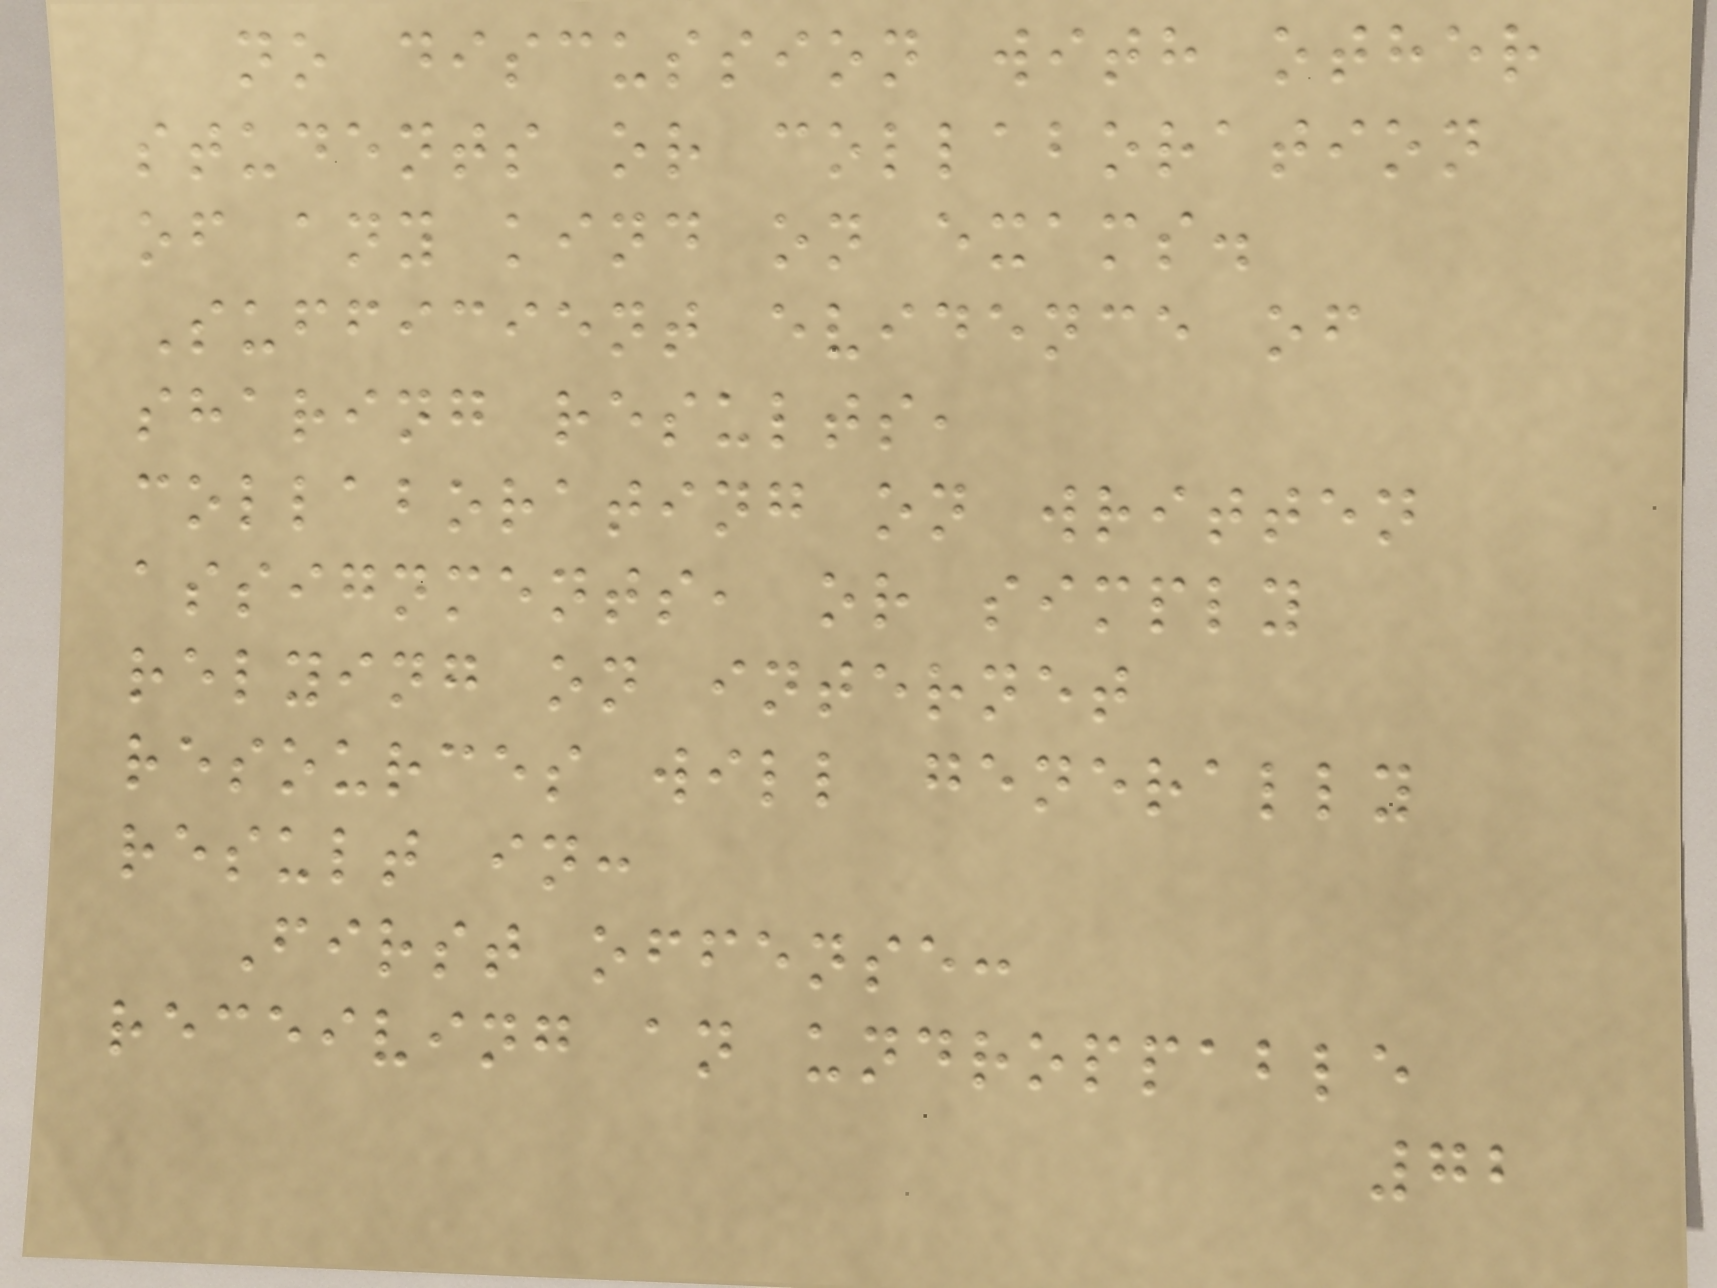no discussion with other
students or collaboration
of any kind on exams.
Sufficient evidence of
sharing results,
collaborating on written
assignments, or simply
relying on internet
resources will generally
result in:
First offense:
receiving an undroppable
72
